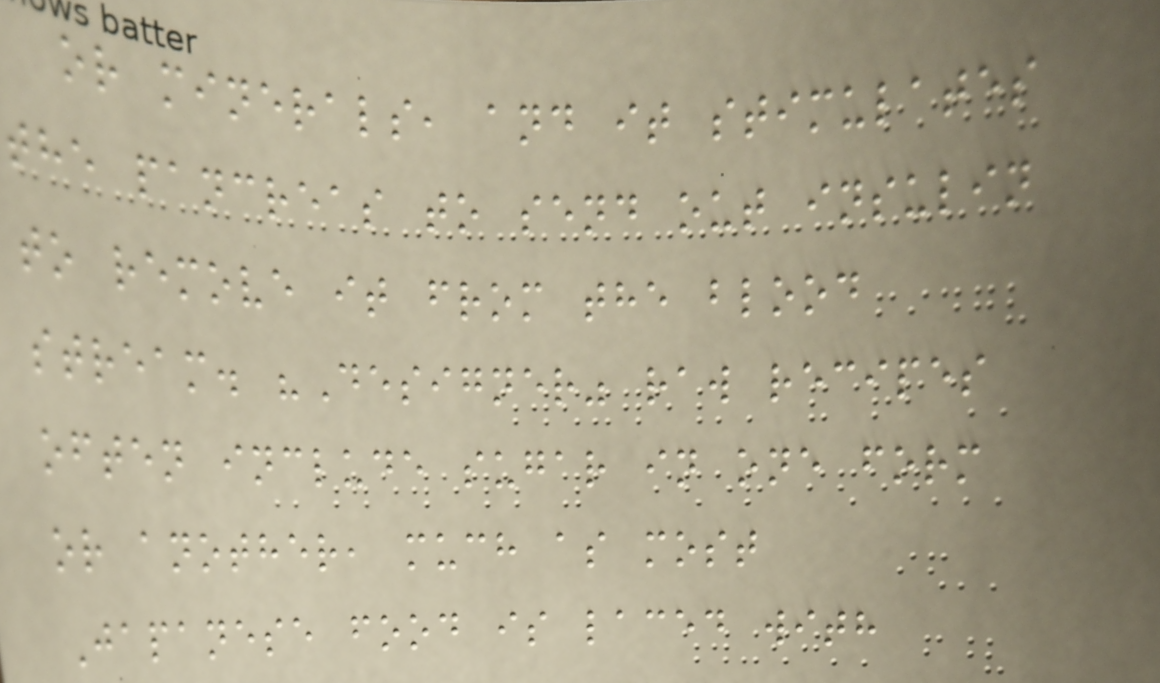or minerals, and it stimulates
the pancreas to send out insulin
to remove it from the blood
stream. "Designer" raw recipes
often include sugar in one form
or another, much as most
Japanese food is laced with
